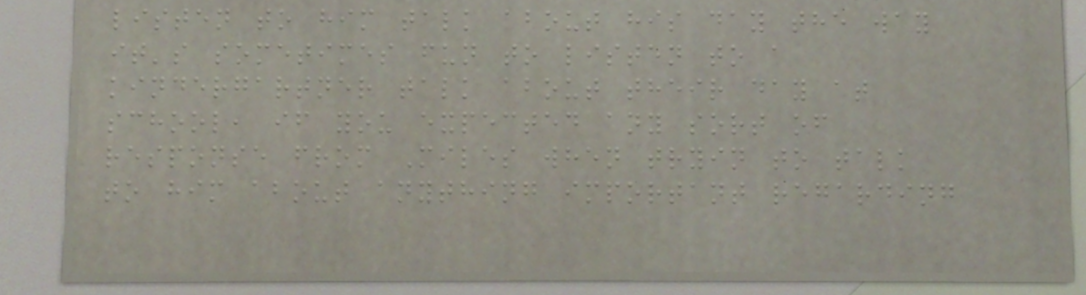listen to him talk about his day the way
it's sometimes fun to listen to a
kindergartner talk about their day at
school, if you expected any sort of
response from Miles when tryin to talk
to him about anything important regarding
